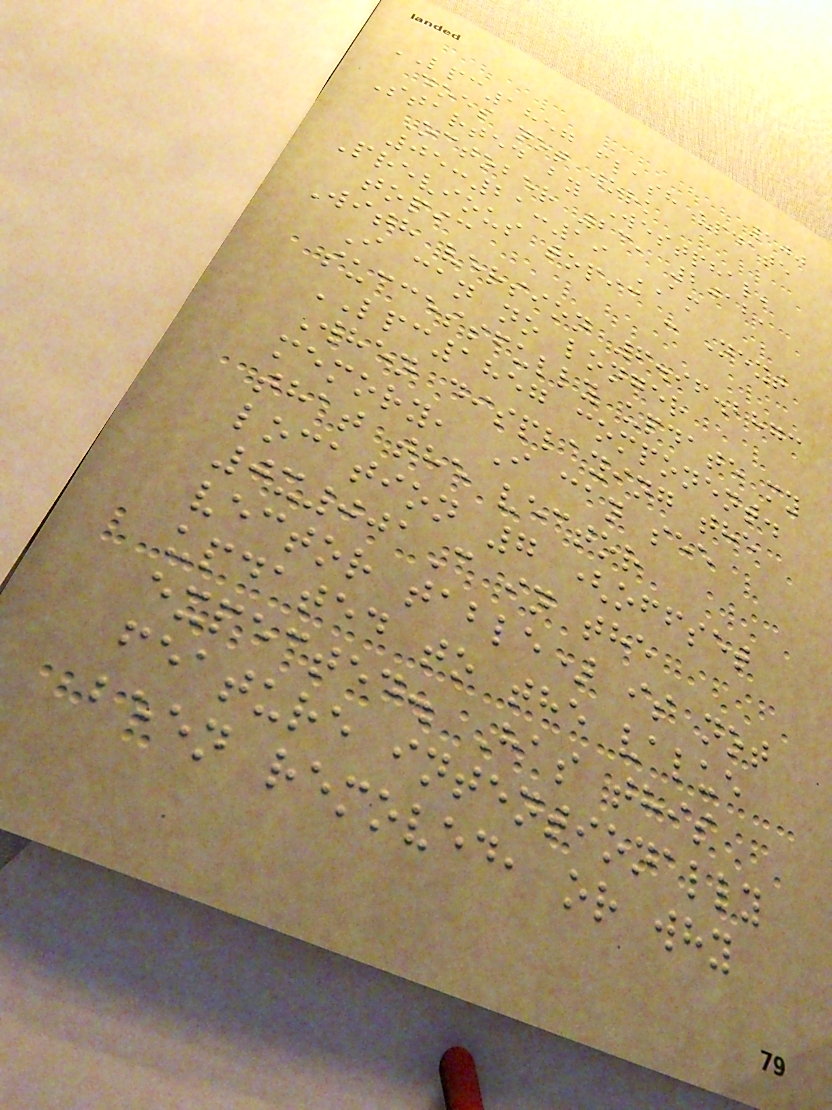100
LPC1857 flash update
does not work
Started by Westphal,
October 23, 2012,
05:21:19 AM
Previous topic - Next
topic
With version 6.96.2873
I can no longer
successfully update my
LPC1857 component.
When displaying the
memory, I can see
that the vector
location 7 (offset
0x001C in the
vector table) is not
updated to the value
expected. Has this
feature intentionally
been removed, or why
